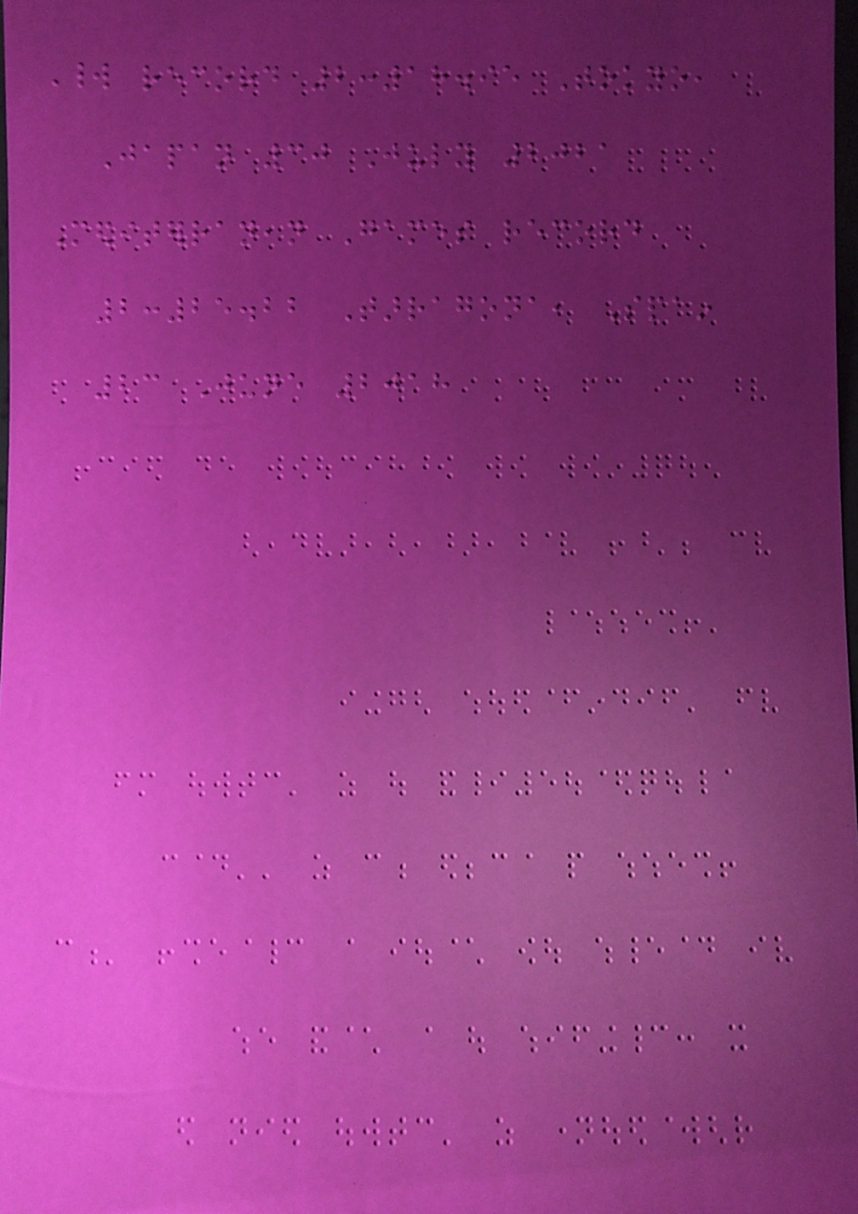World record 2:18.95 Tokyo,
Japan 30 July 2021
Mediterranean Games record
2:25.22 Tarragona, Spain
23 June 2018
